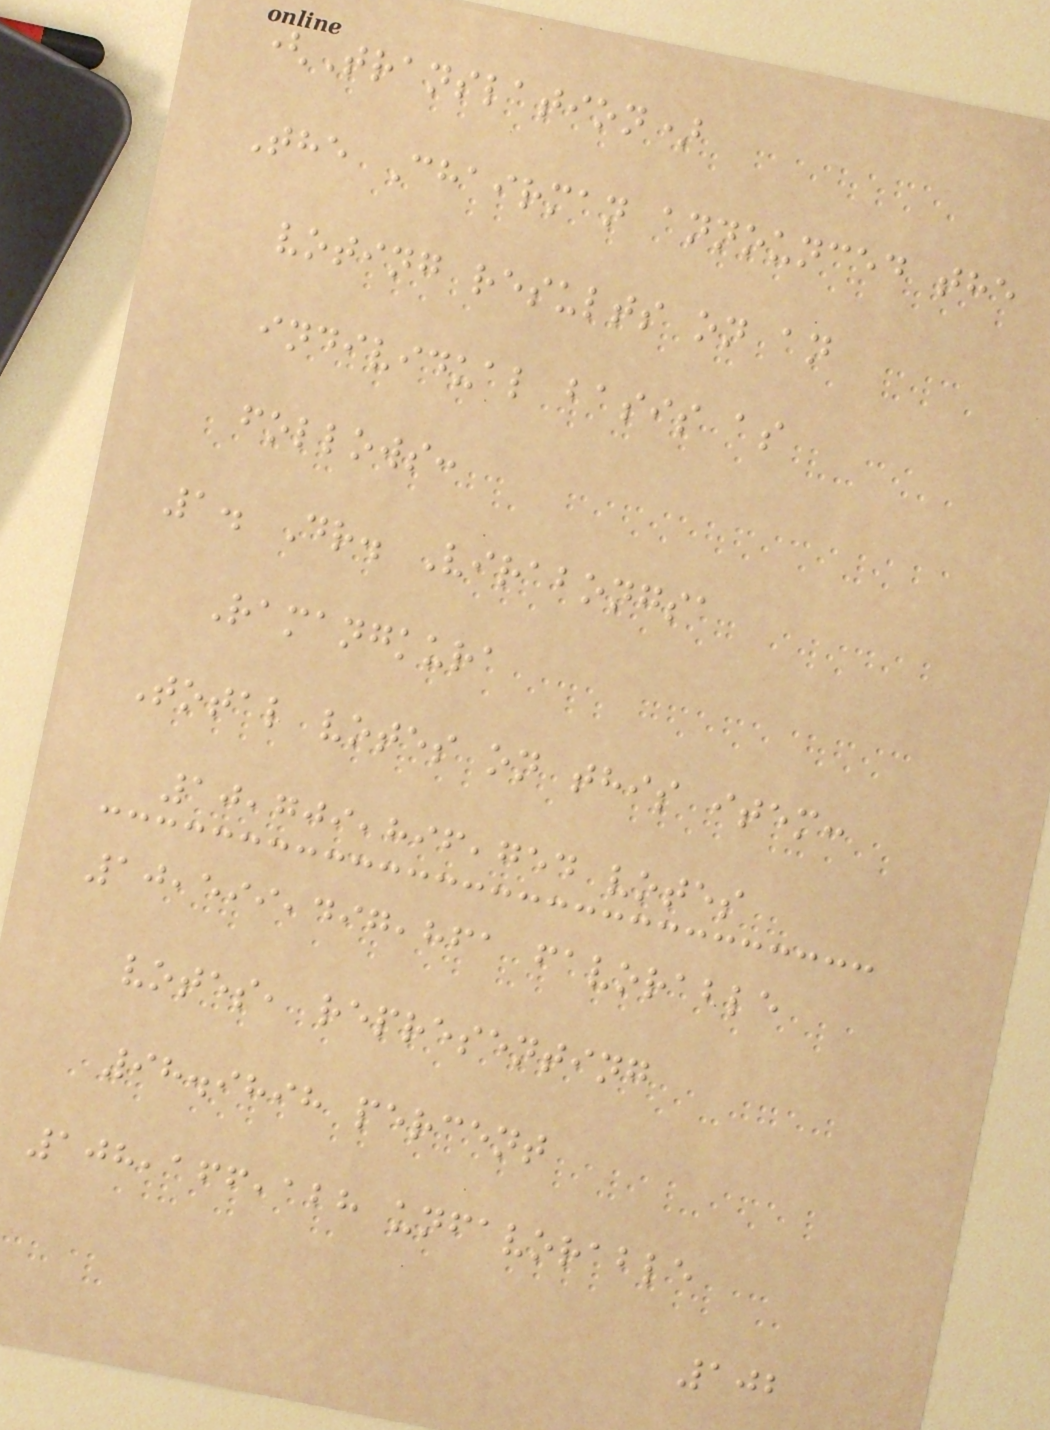(Translation)
The Chairman announced the
voting results on an
individual basis as
follows:
1. Dr. Virabongsa
Ramangkura
Total votes on this item:
10,709,896,754 votes
10,599,497,861 favorable
votes, representing
98.9898 percent
108,166,128 unfavorable
102
